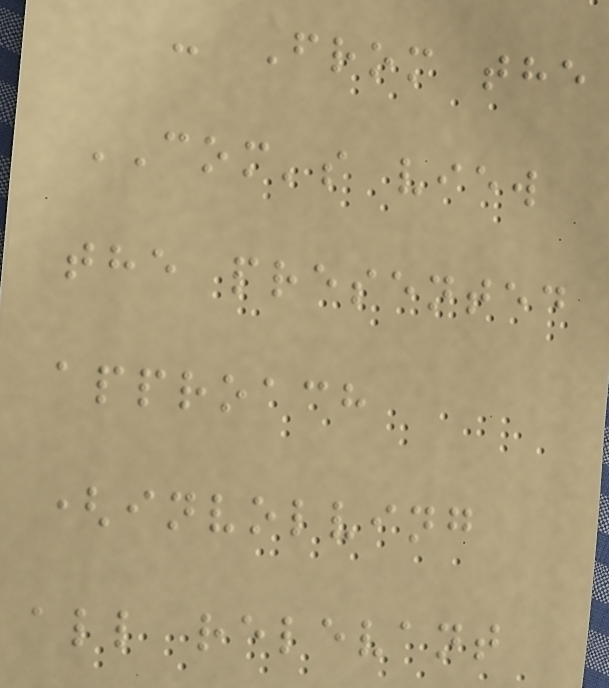- From the
COM's view
the presented
approach
(involving
all relevant
